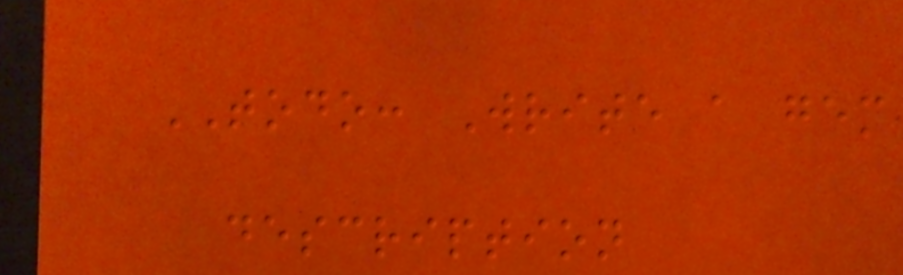TODO: Write a gem
description
